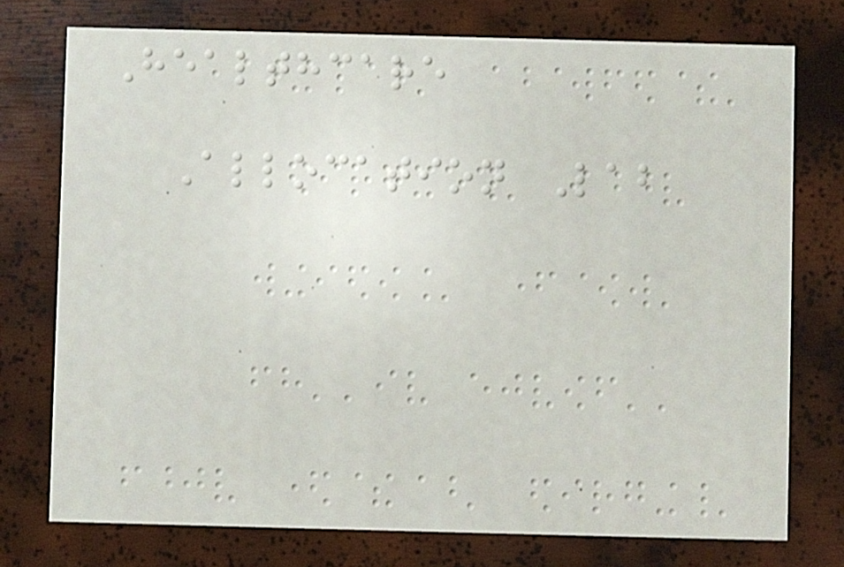Healthcare
Allocation Lab
